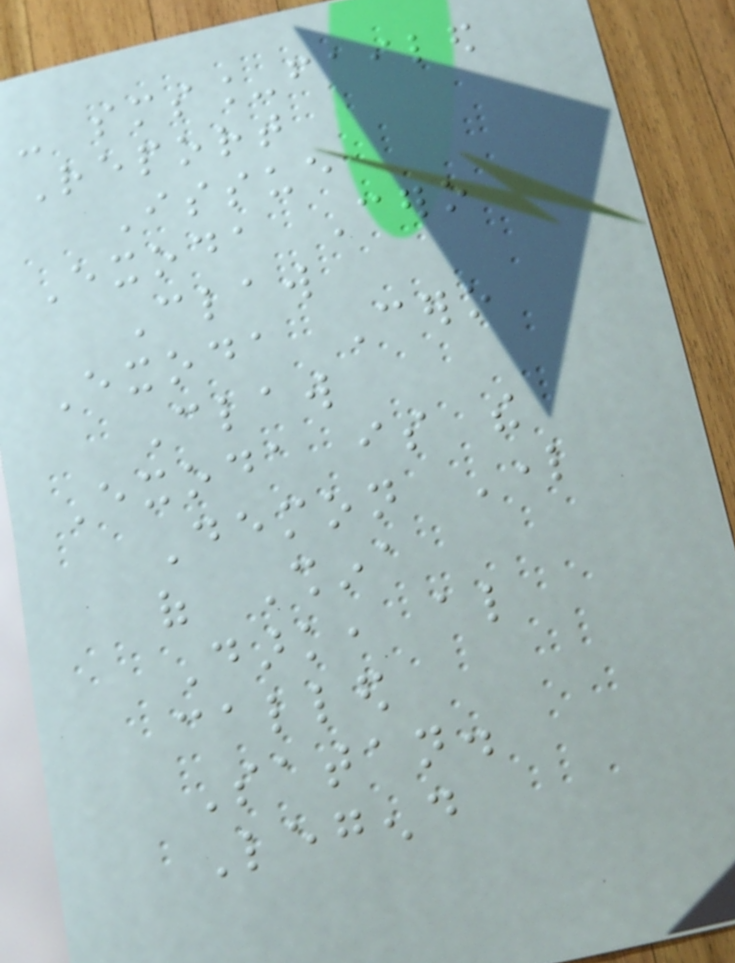- sms_failed
Report
Issue
Exoda Cero
Claw
Exoda Cero
Claw
Exoda is the
Demon Lord
of Shina
Dark, also
called
Satan.
Legend
